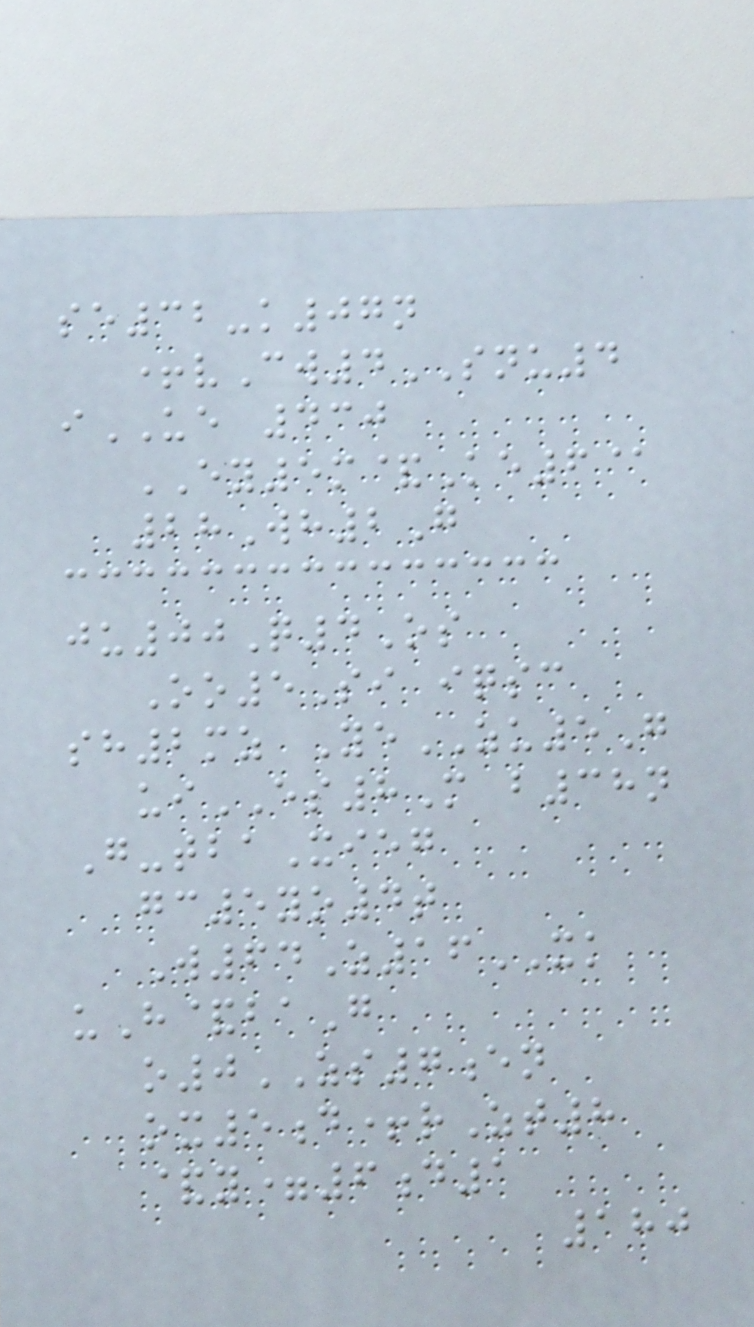se32-k07n
+vCw4SNU4
iUE 430
EY5m&Ke6@
28Wh2G
ju00Q4Os
Oo5Si iqsc
sh2mz YeZU5G
uiES8M b38n
G-tbaXieg
gc5yo4t
W64Z16XK
uH&baG
o0ZS7en
ox5d+rZt8
&y=6d1
180
